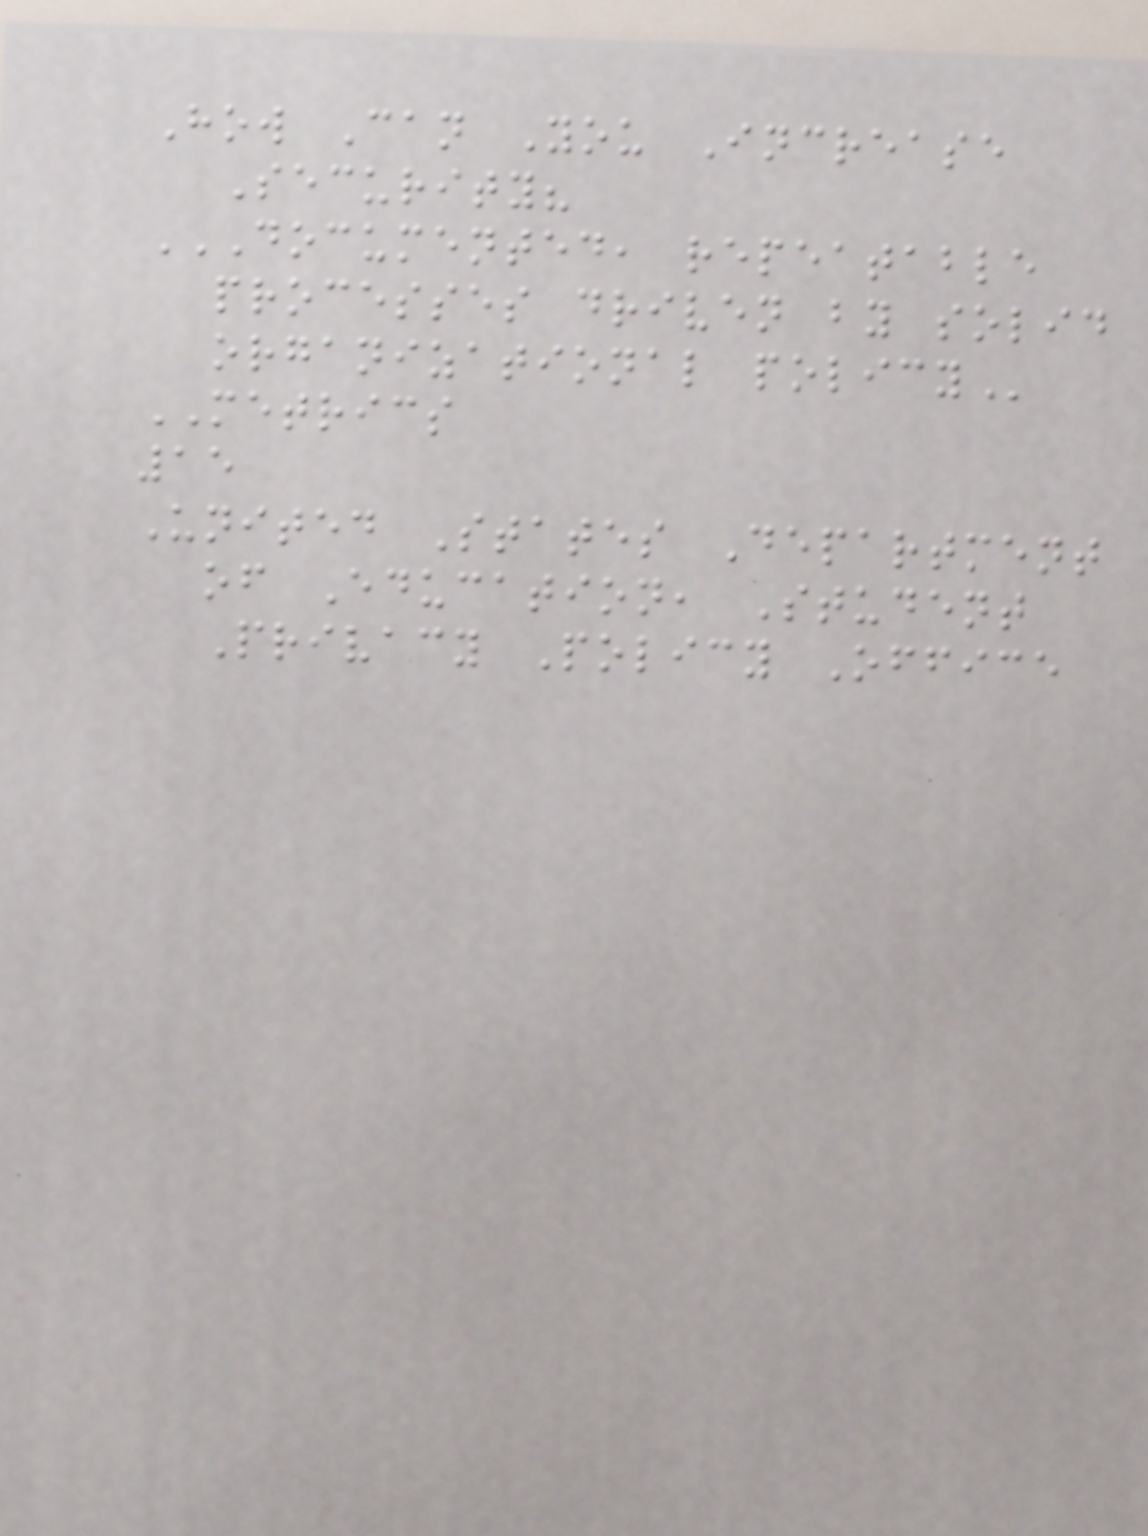How Can You Increase
Security?
DOCUMENTED, REPEATABLE
PROCESSES DRIVEN BY SOLID
ORGANIZATIONAL POLICY
METRICS
15
United States Department
of Education, Student
Privacy Policy Office
